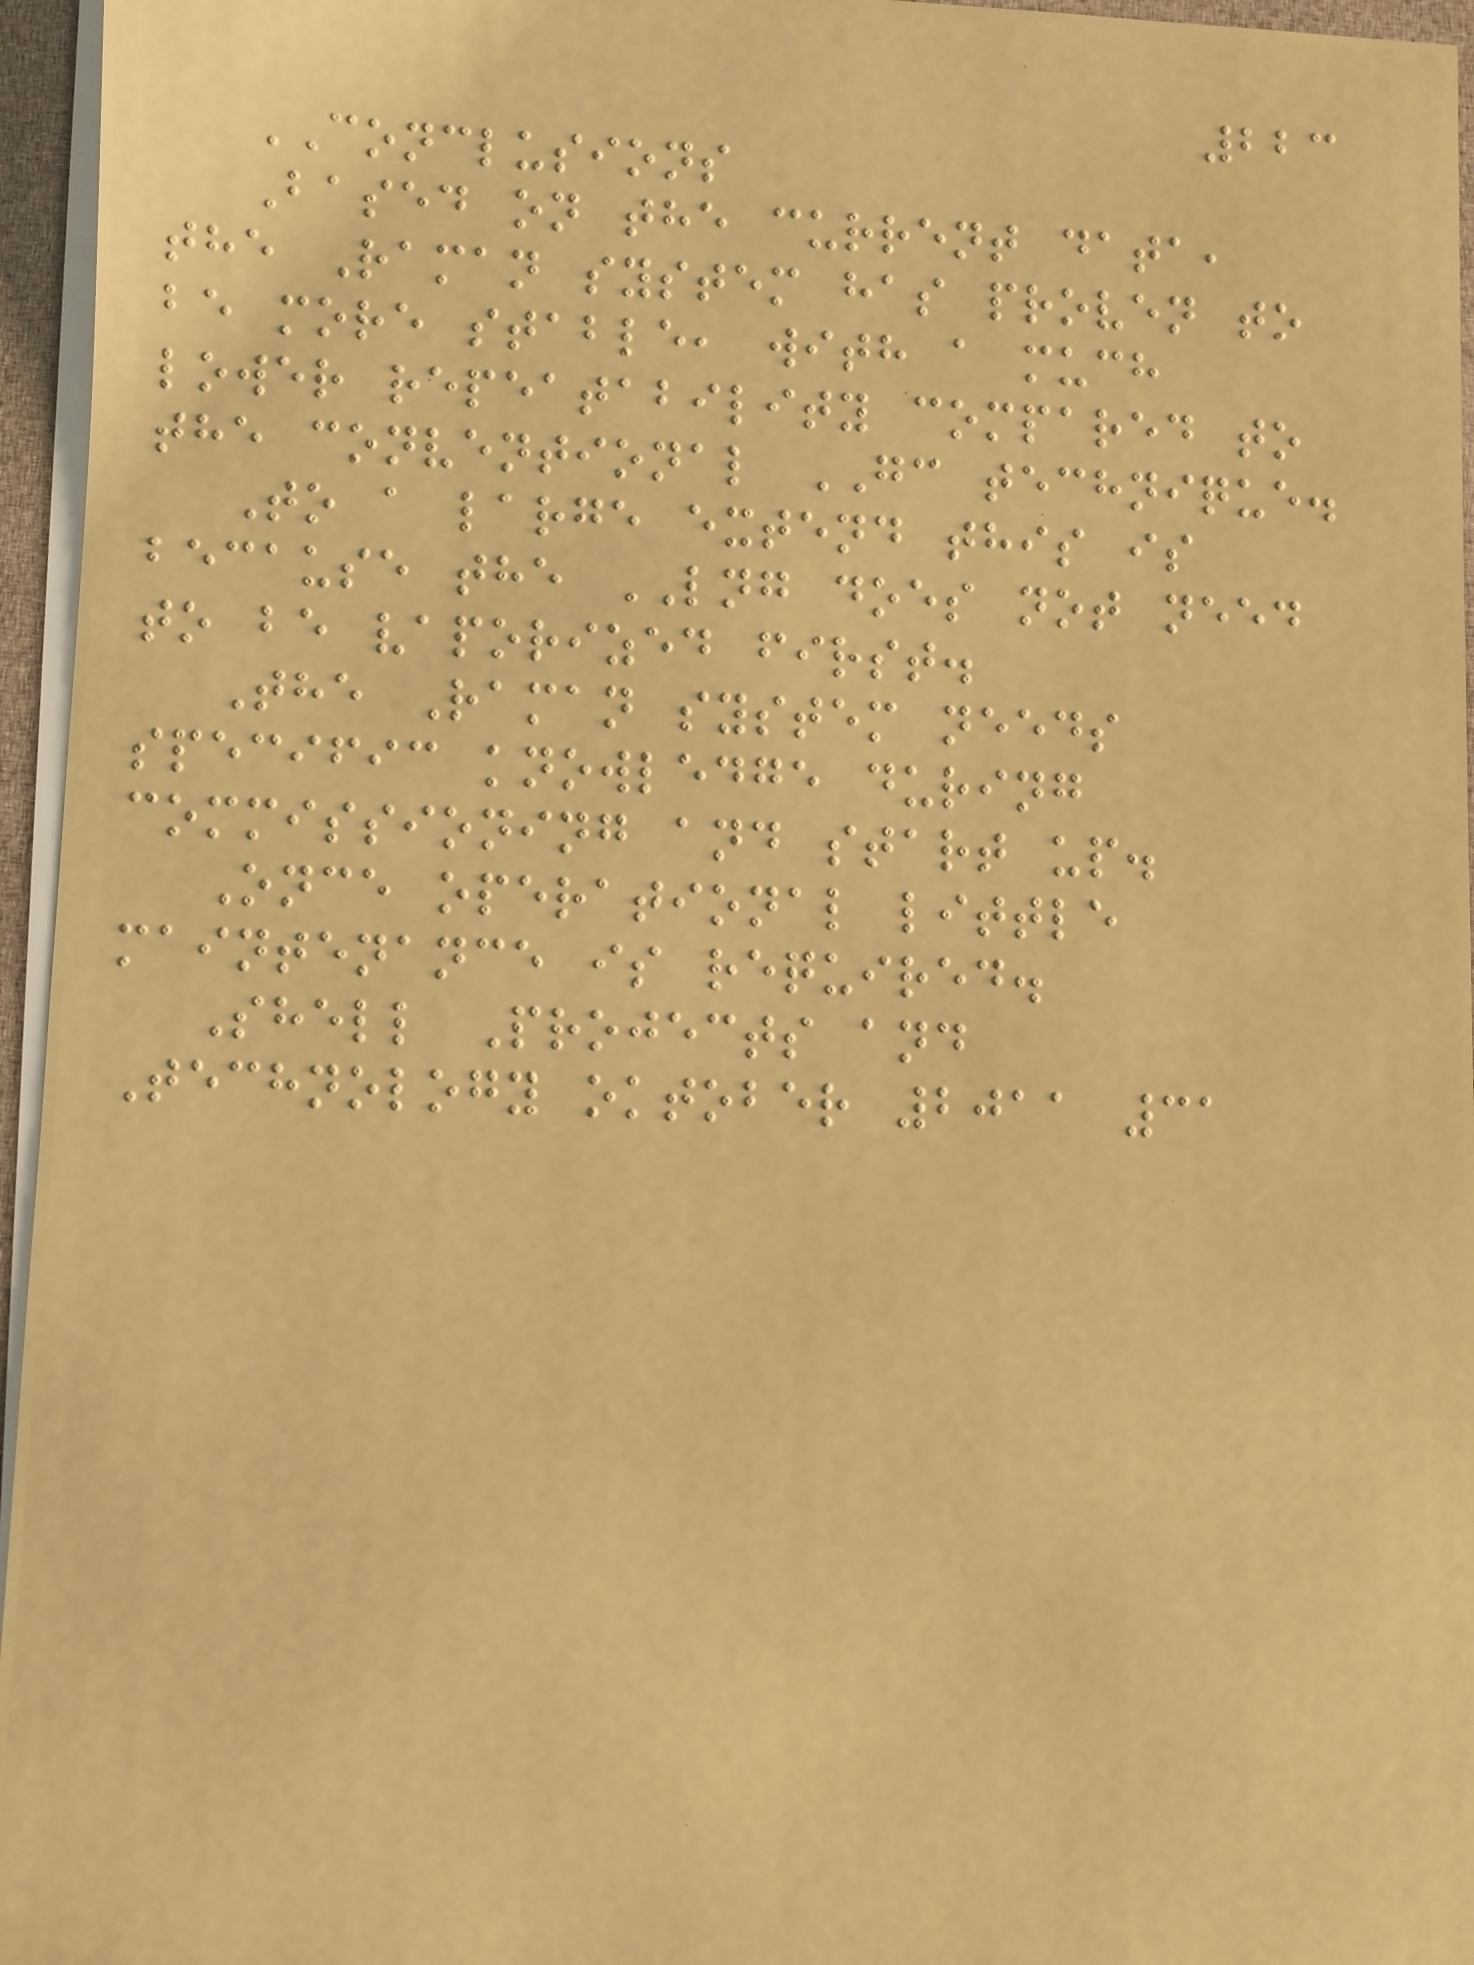223
CONCLUSIONS
Based on the current data,
the Raman system has proven to
be more stable, with a much
lower repeatability compared to
the conventional GC technique.
To a large extend this is
because the LNG does not need
to be vaporized first.
The Raman system needs
specific knowledge during
commissioning and start up.
Once operational little
maintenance is required.
Shell Projects and
Technology oktober 2011 31
